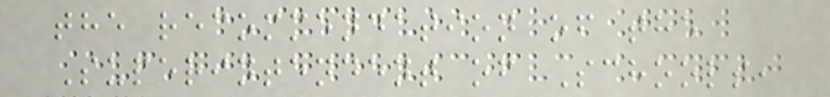the recommendation of the
Superintendent of Schools,
